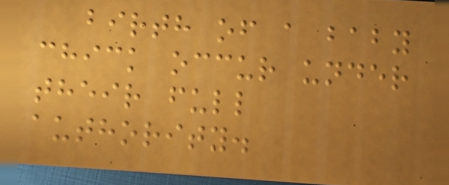birth of a baby
chick occur under
their full
authority.
